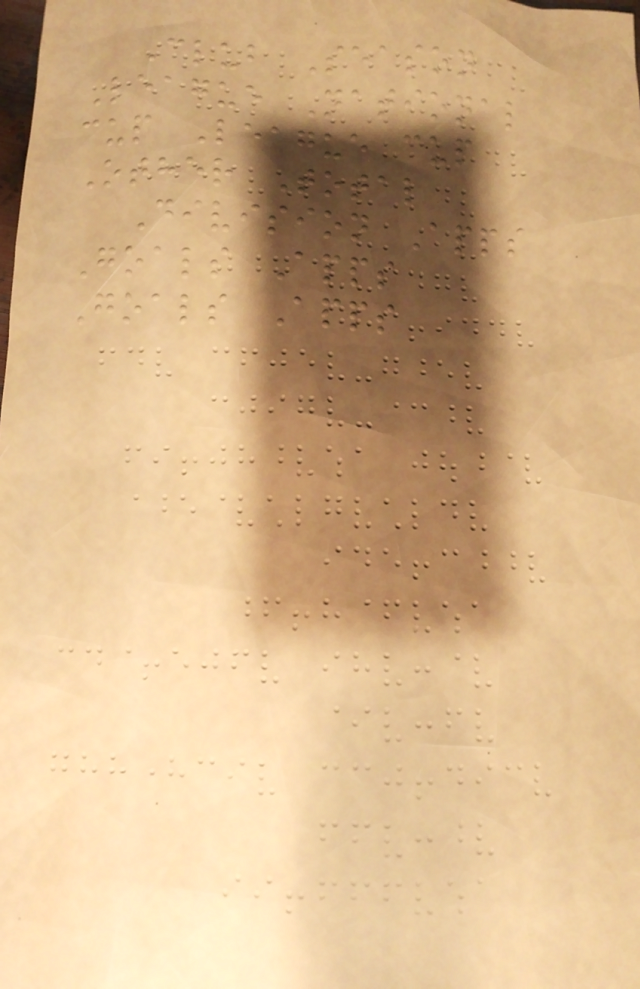Club Season
League National
cup League cup
Other Total
Division Apps
Goals Apps
Goals Apps
